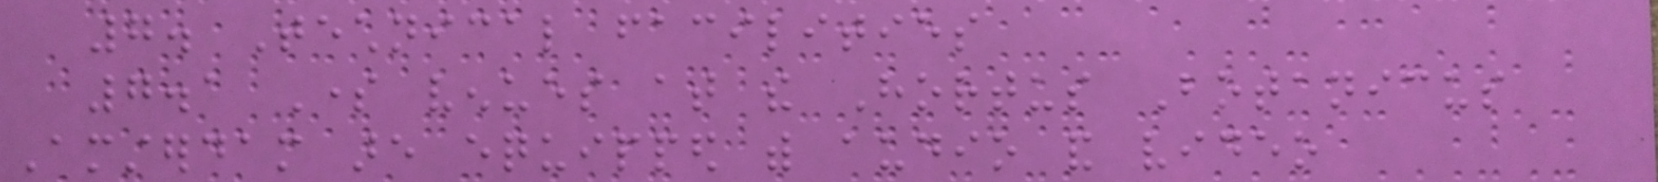7. Technical facilities
7.1 Some venues at the Hortus Botanicus
Amsterdam are equipped with audio and video
